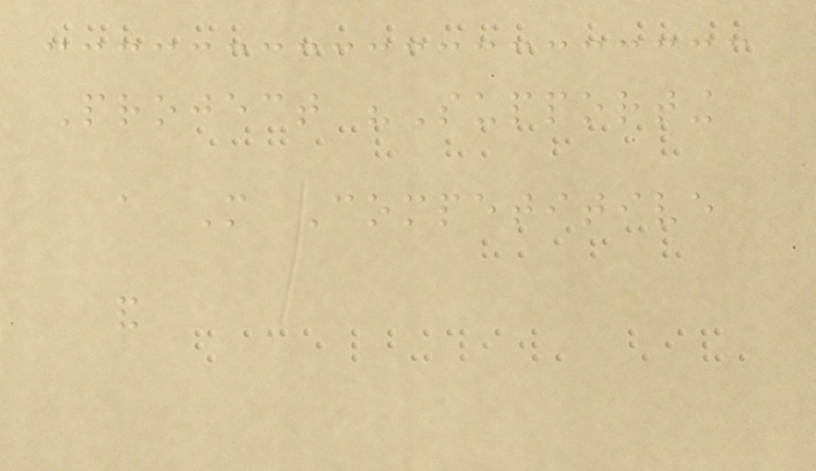Project "Supporting
a More Competitive
and
